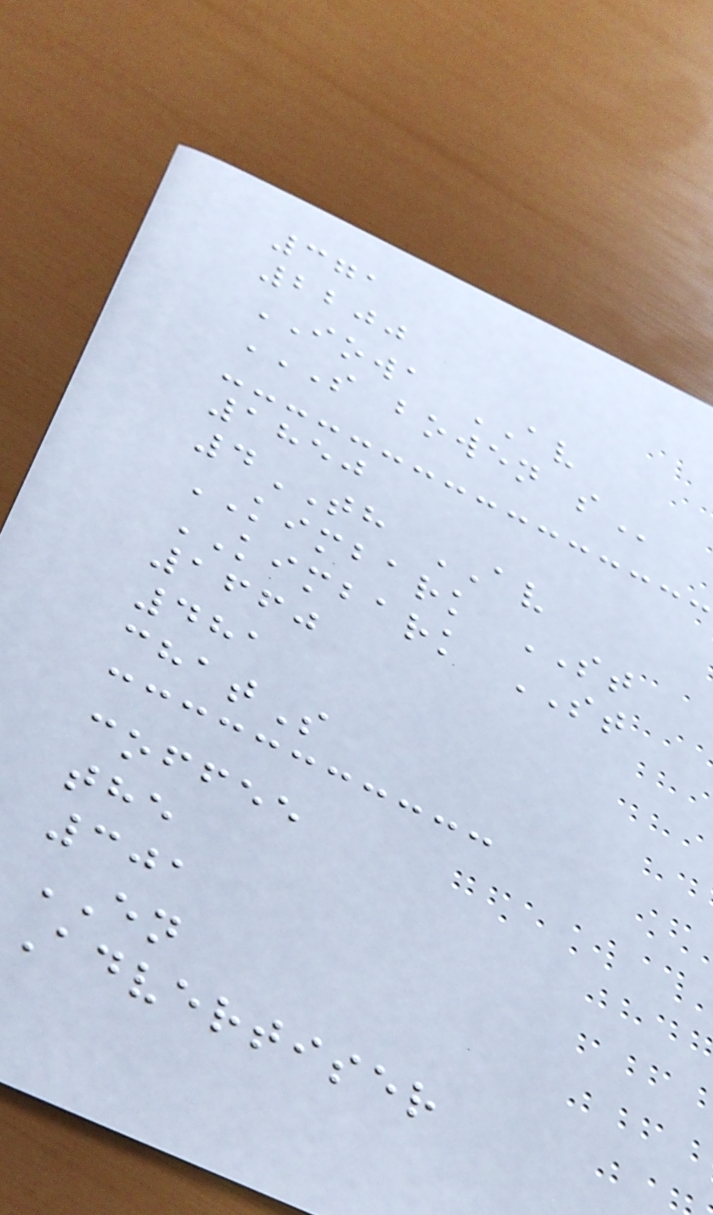371
2200
IOWA AV
S BOWEN S
1850
4TH AV
KIMBARK ST
KIMBARK ST
1660
481
chatS
coffee
the
301
EN
Advertiser
